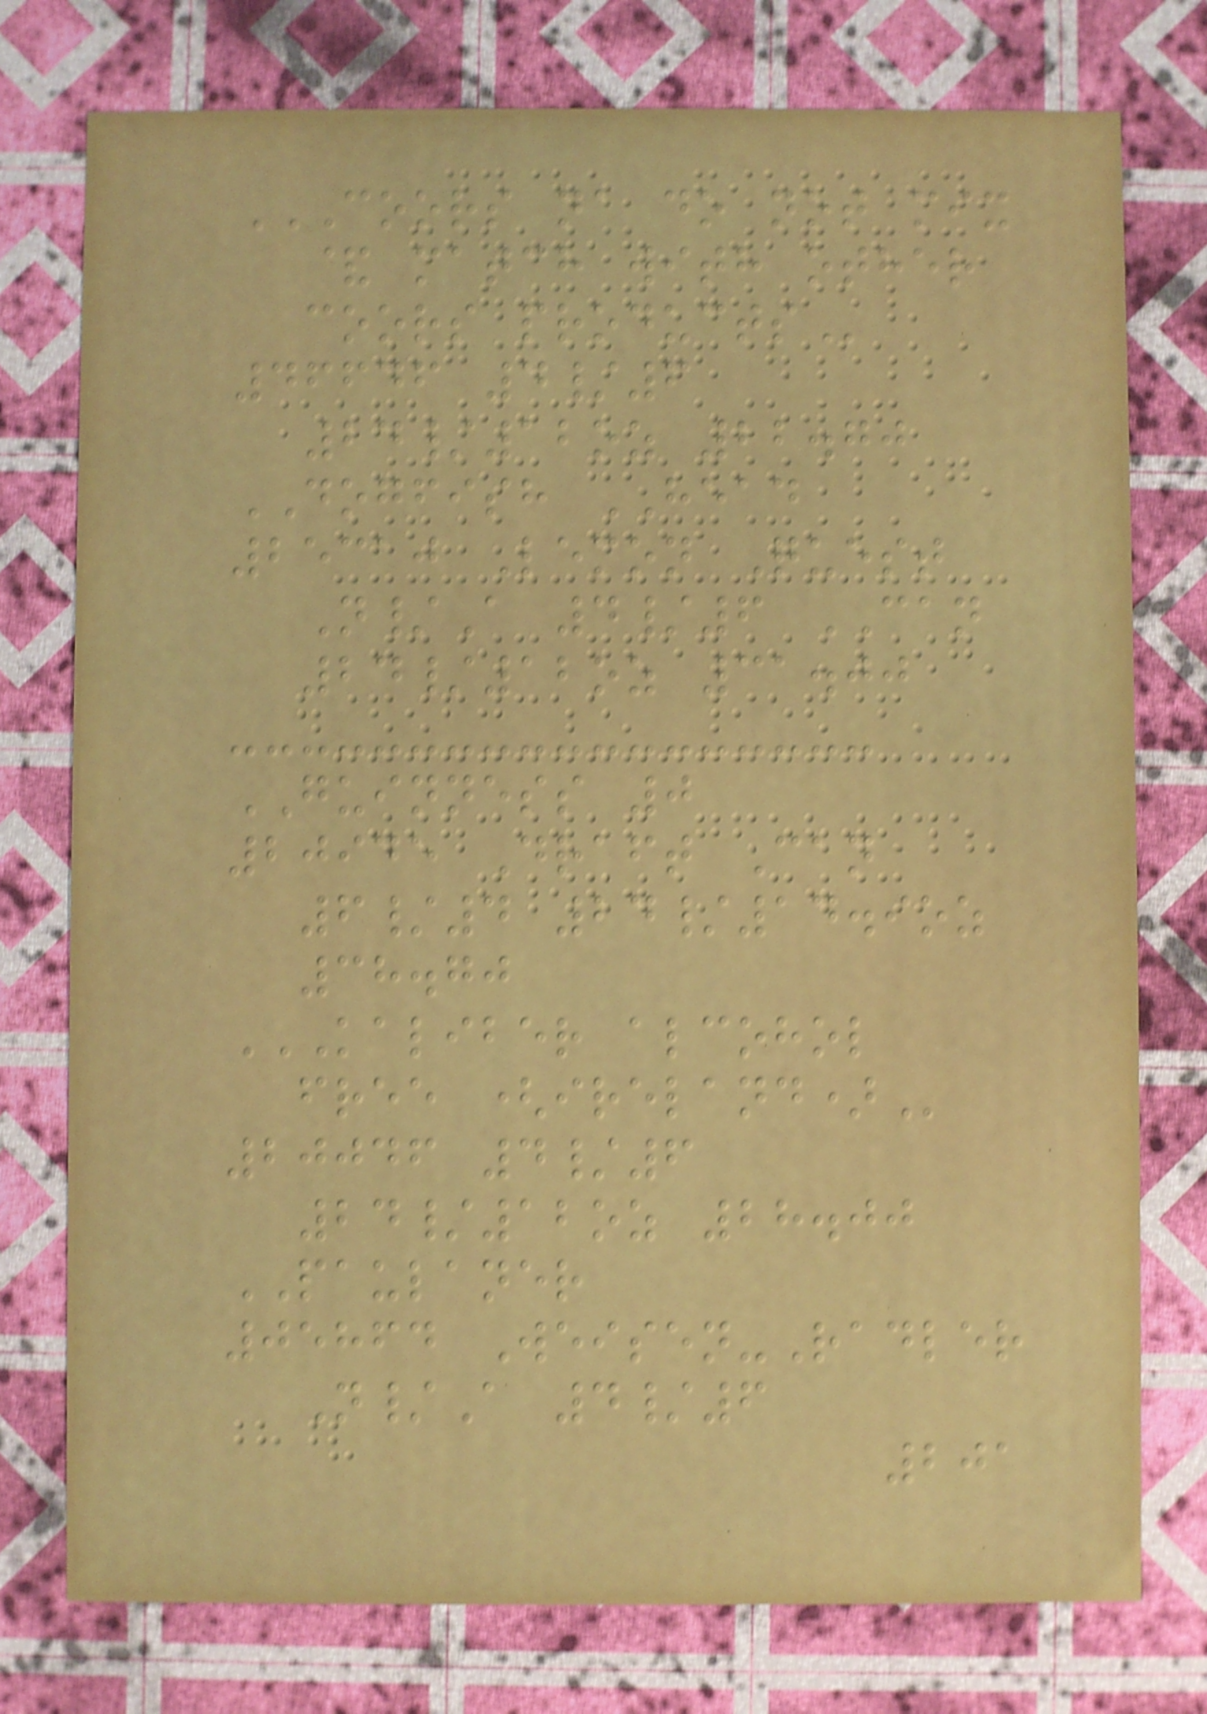COORS NA DO NOT MIX
& MATCH WITH OTHER
COORS PRODUCTS
46646 4/6
24/12oz 22.70
DOGFISH HEAD
25310 Lemon Quest
N/A 4/6 CAN
24/12oz 31.00
GUINNESS 0
20945 Draft Can
6/4 24/14.9oz
38.70
KALIBER ALCOHOL
FREE (IRELAND)
20046 4/6
24/12oz 28.00
PAULANER
05864 Weisen-Radler
N/A 4/6
201
